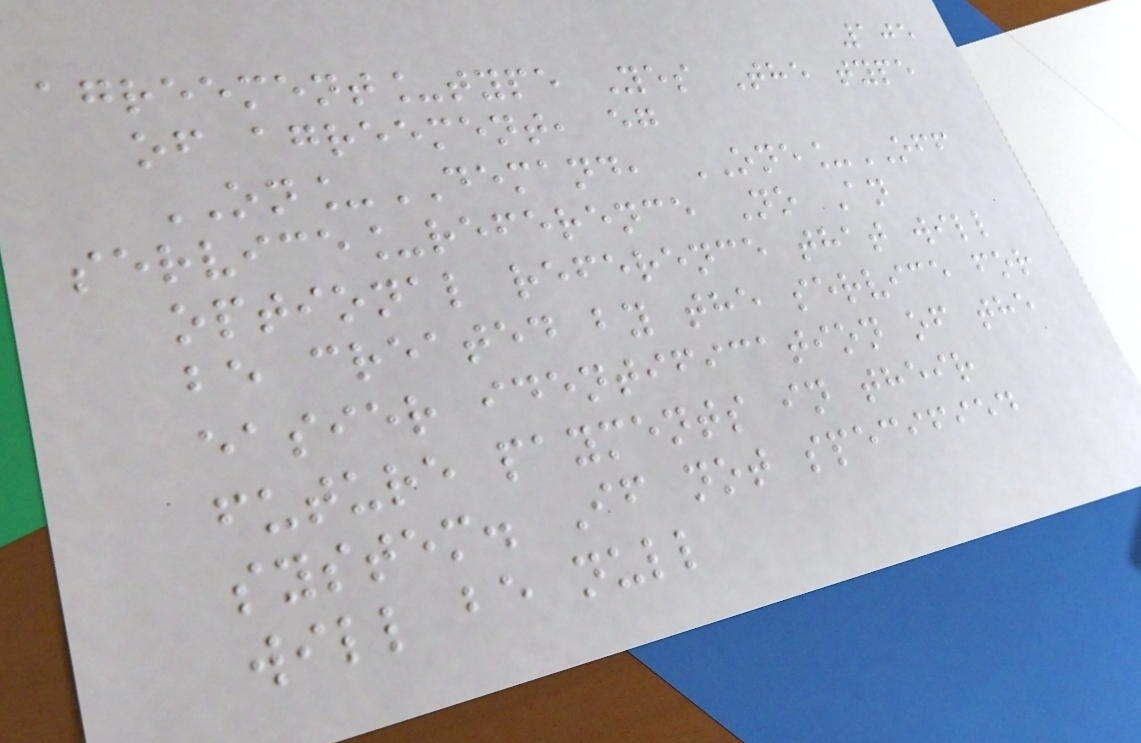105
agreement_type Yes The type
of agreement, eg
ON_DEMAND, ONE_OFF
service_reference No An
optional reference that will
be created by the service for
easier identification of the
future payments in their
system. If not specified
will be null
